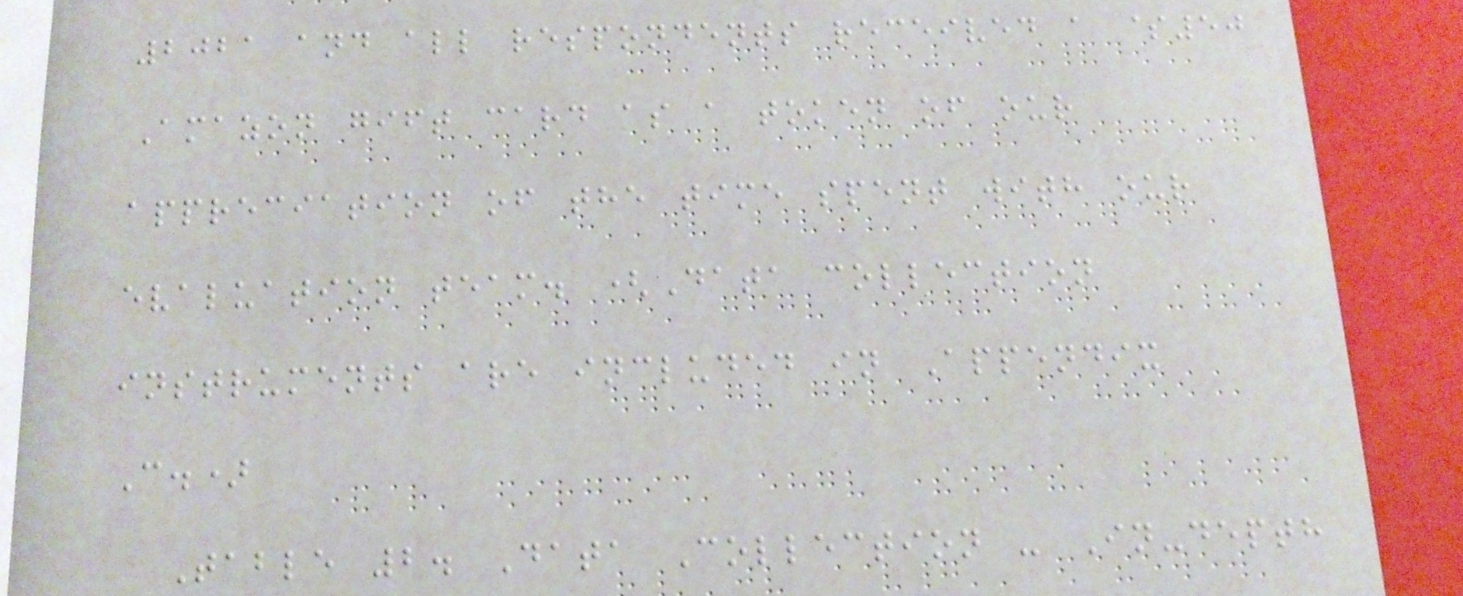2021 and all respondents received a $50
Amazon gift card as a token of our
appreciation of the time spent with our
evaluation team. (Data collection
instruments are included in Appendix
C.)
Table 2. Data Collection - In-depth
